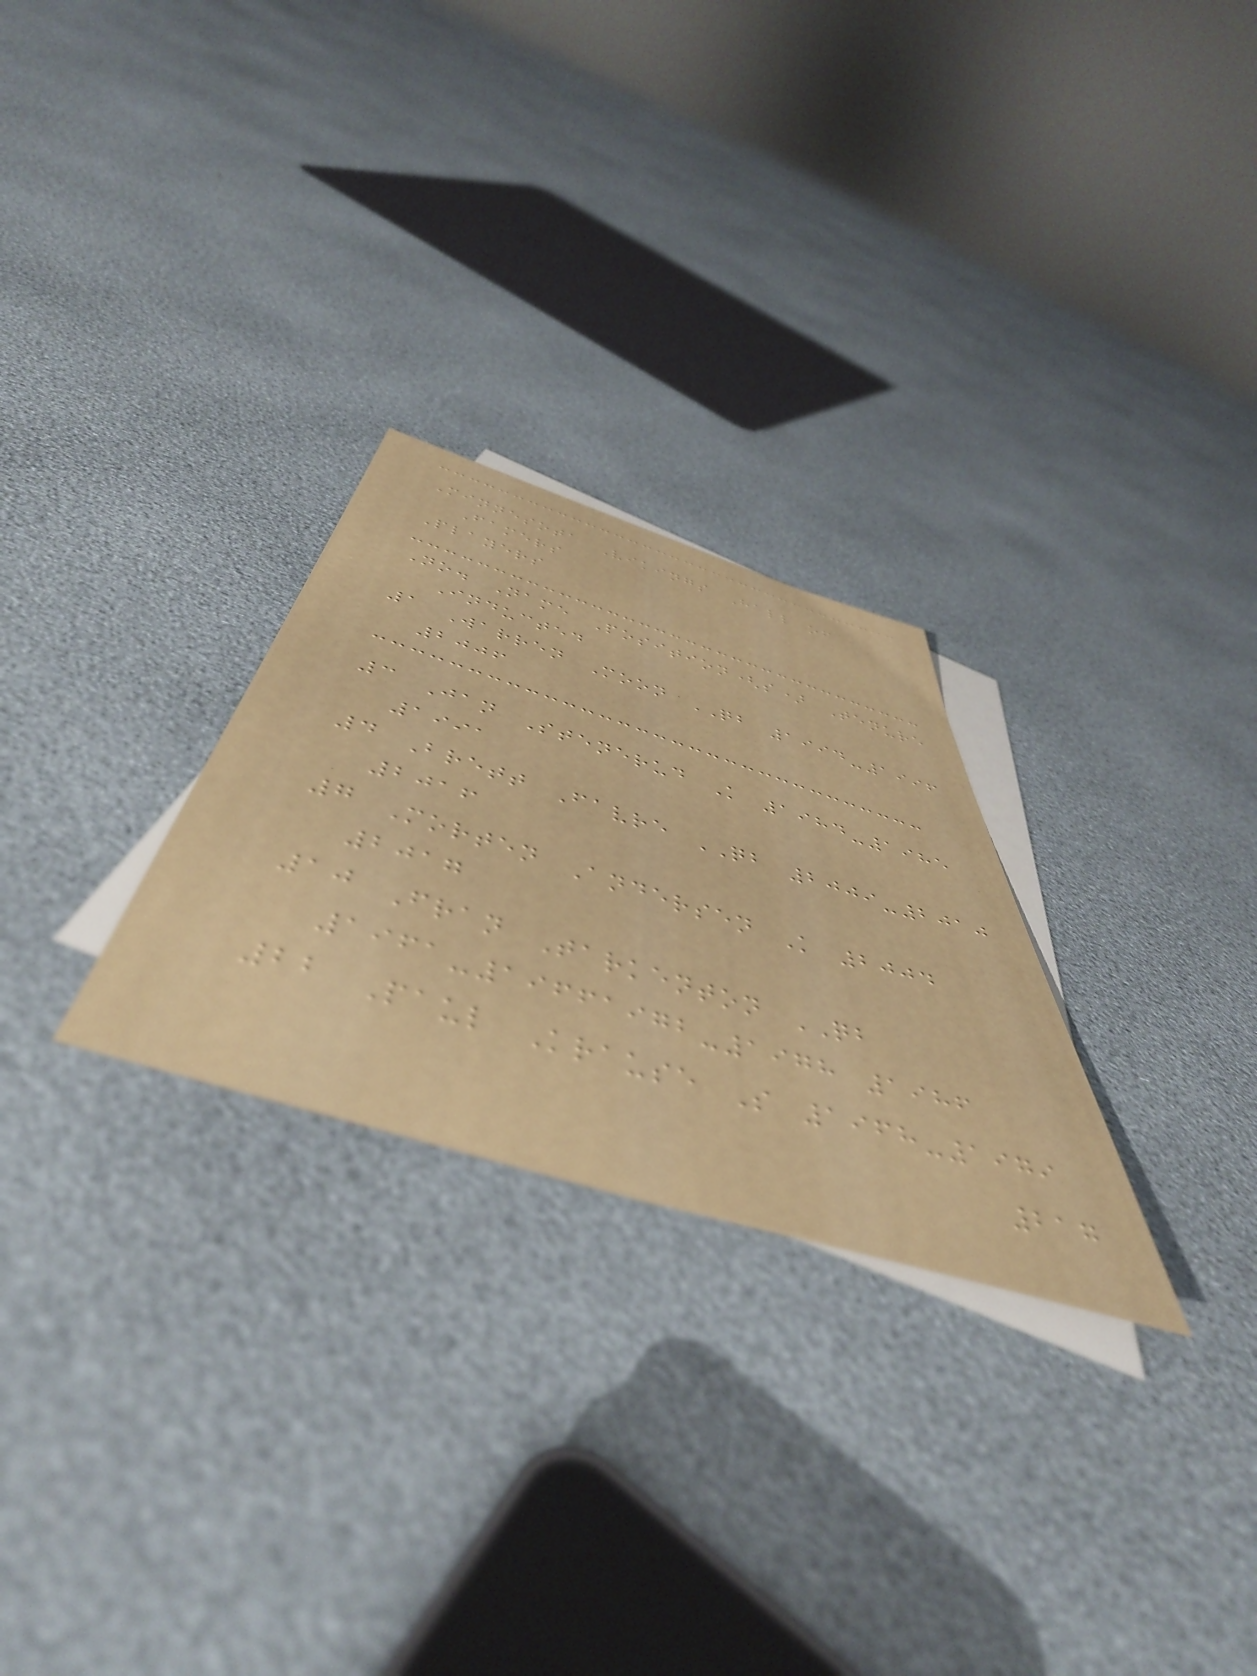Minnesota Vikings Hall of
Famers
Players
No. Name Position(s) Tenure
Inducted
1 Warren Moon QB 1994-1996
2006
3 Jan Stenerud K 1984-1985
1991
4 Brett Favre QB 2009-2010
2016
7 Morten Andersen K 2004
2017
10 Fran Tarkenton QB
1961-19661972-1978 1986
22 Paul Krause S 1968-1979
217
